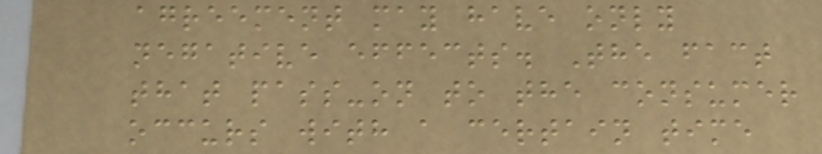agreement may have only
negative effects. The fact
that pass-on to the consumer
occurs with a certain time
